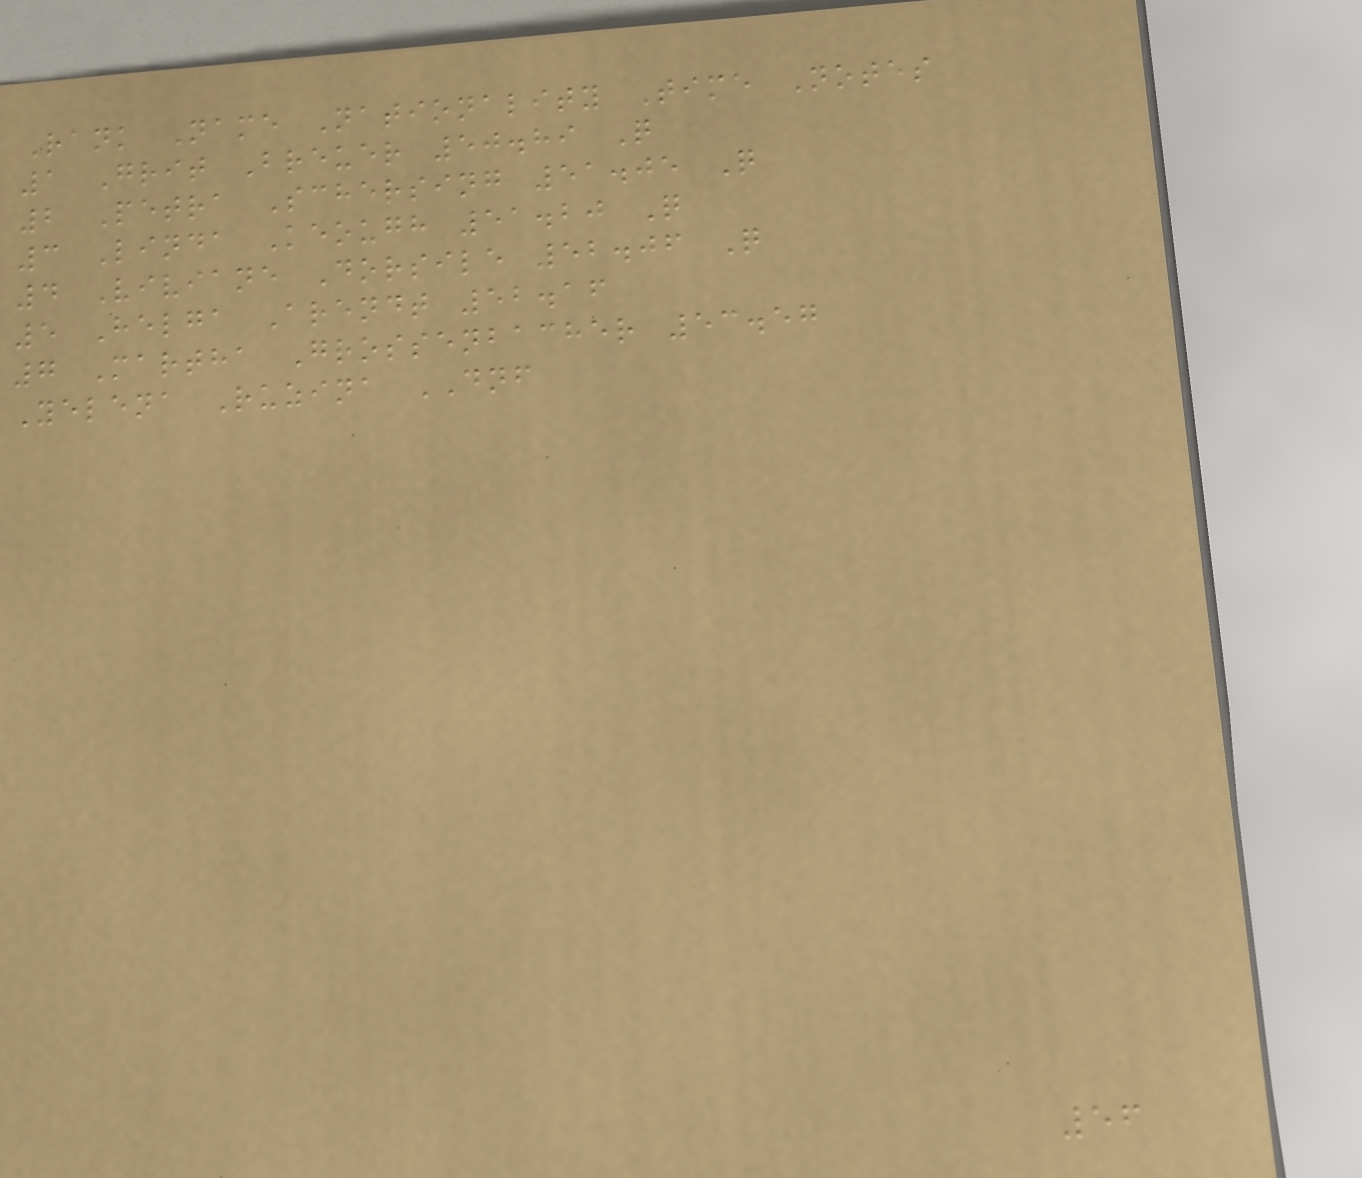Rank Name Nationality Time Notes
1 Grit Breuer 50.89 Q
2 Petra Schersing 51.05 Q
3 Linda Keough 51.20 Q
4 Viviane Dorsile 52.06 Q
5 Helga Arendt 52.16
7 Martha Grossenbacher 53.57
Yelena Ruzina DNF
56
